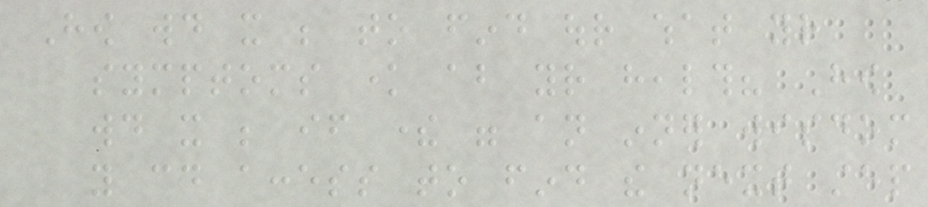How would it be to find our what your
symptoms know about your health? How
would it be if there were an inner wisdom
you could access to find the next step
